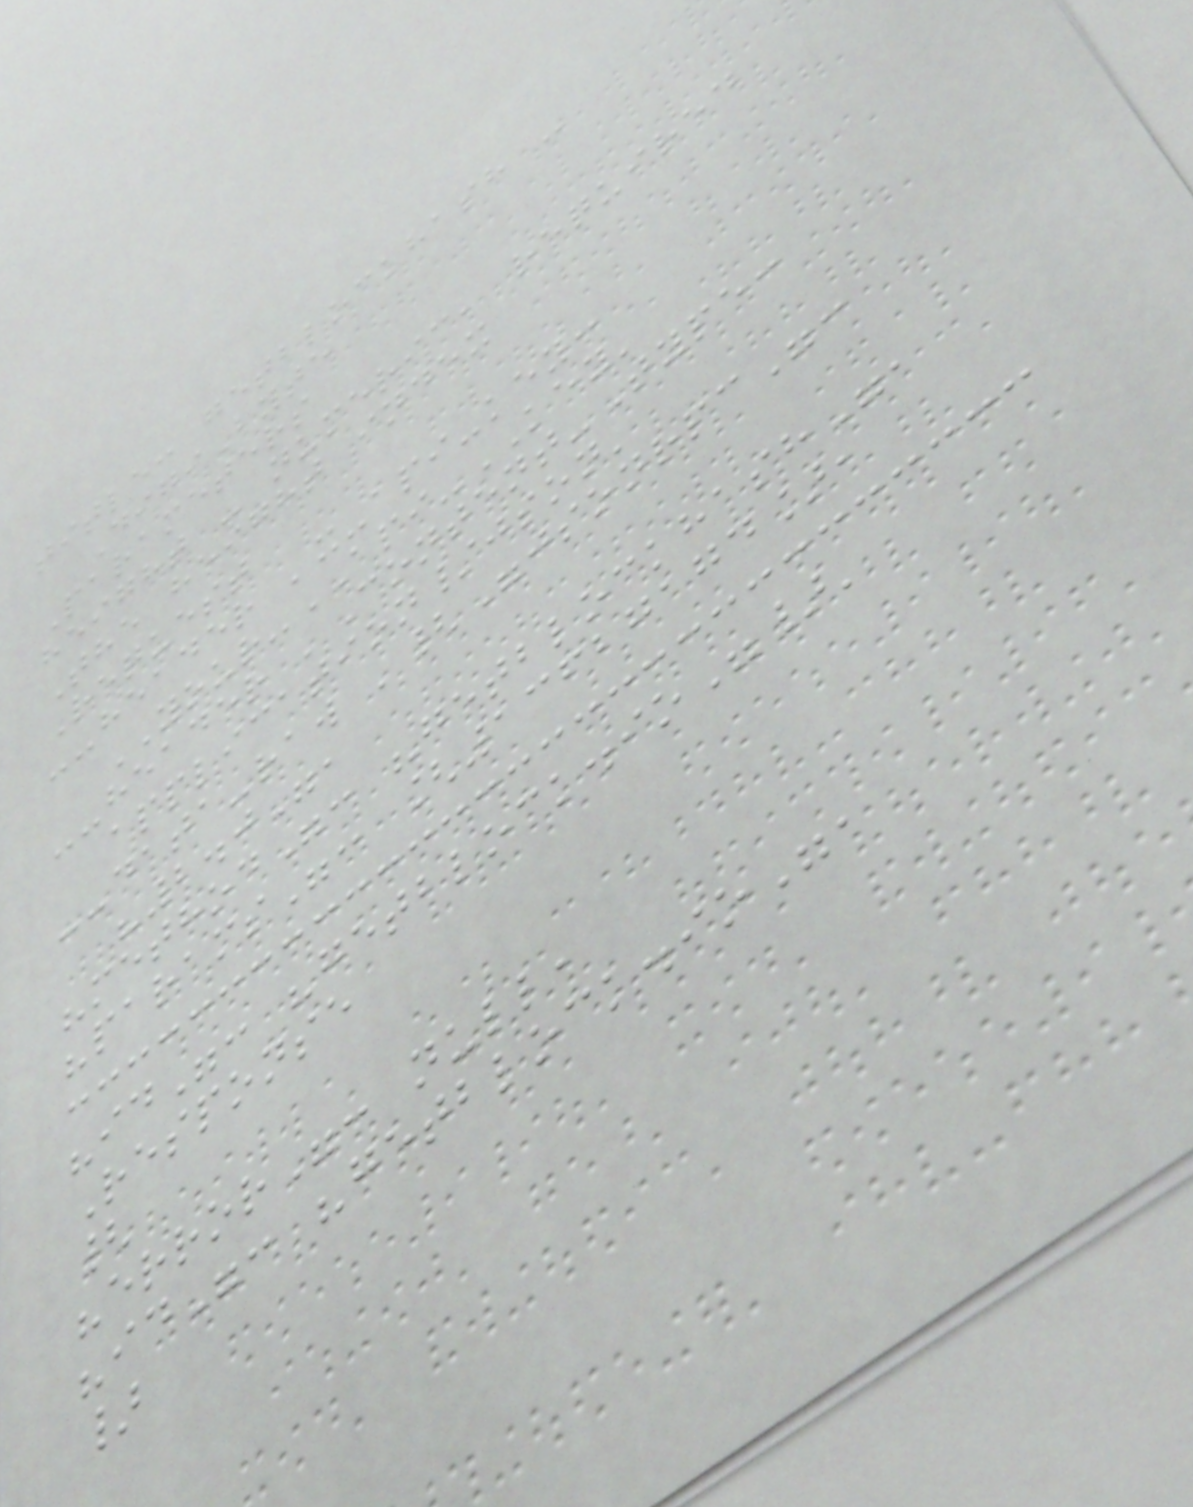title: getblockhash -
DigiByte
Parameters
height - numeric, required
The height index
Request
--header 'x-api-key:
YOUR-API-KEY'
--header 'Content-Type:
application/json'
--data-raw '{"jsonrpc":
"2.0",
"method": "getblockhash",
"params": [13627174],
"id": "getblock.io"}'
Response
{
"error": null,
"id": "getblock.io",
}
